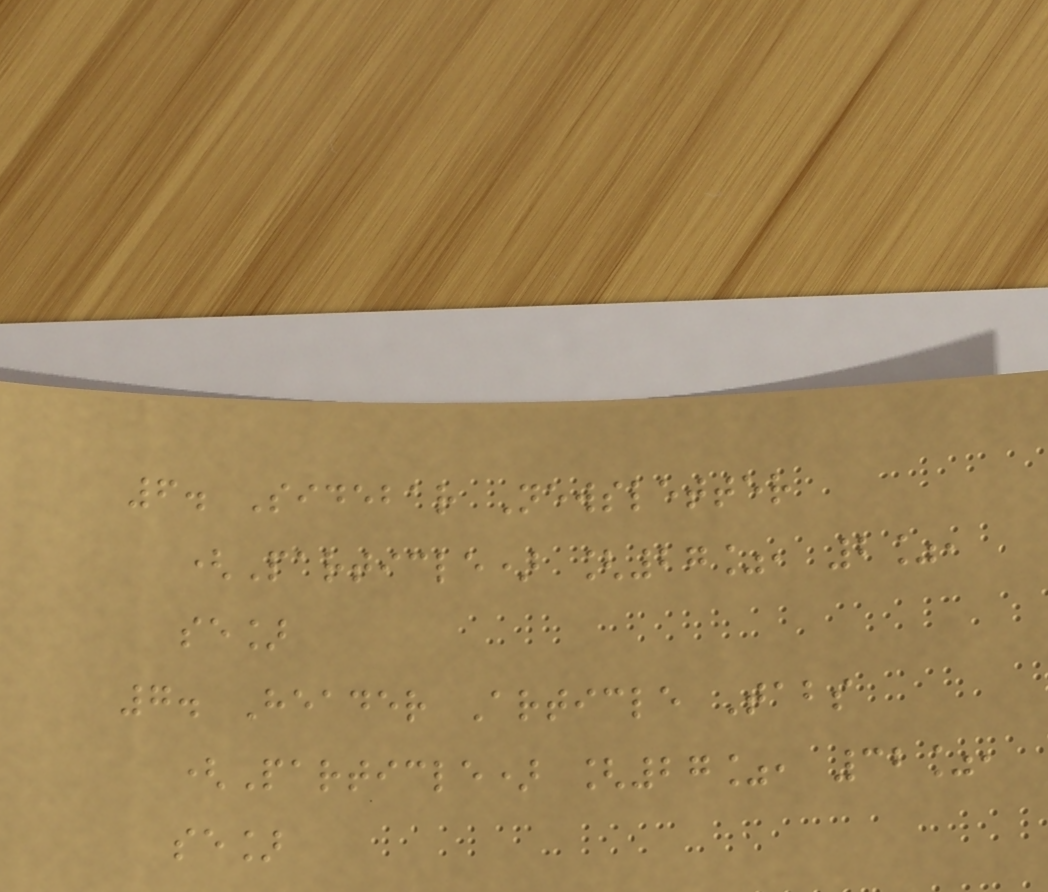6. Sidebar Newsletter
(Particle) [27%, 2%,
se]
7. Header Article Tabs
(Particle) [27%, 32%,
se]
